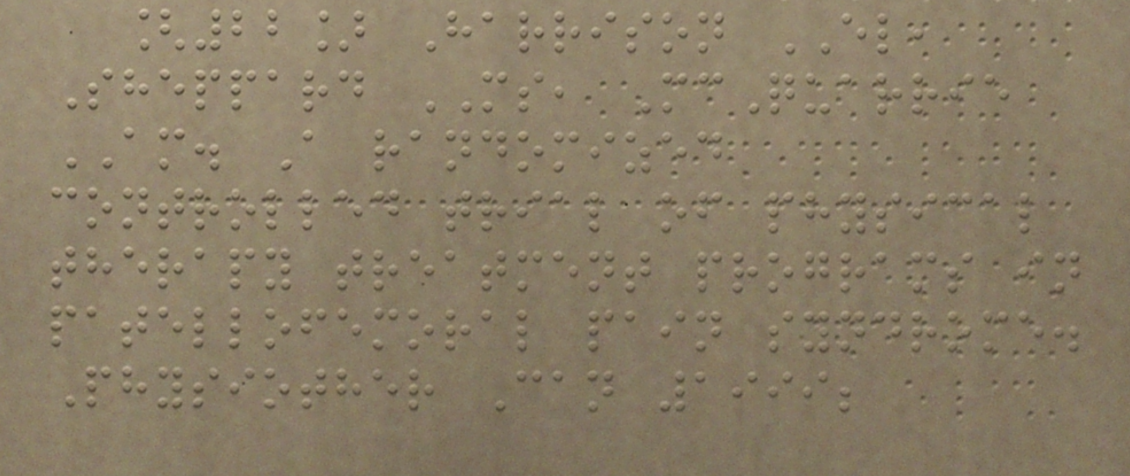[22] Harrison EL,
Sheppard MS, McQuarrie
AM. A randomized
controlled trial of physical
therapy treatment programs in
patellofemoral pain syndrome.
Physiother Can 1999;
